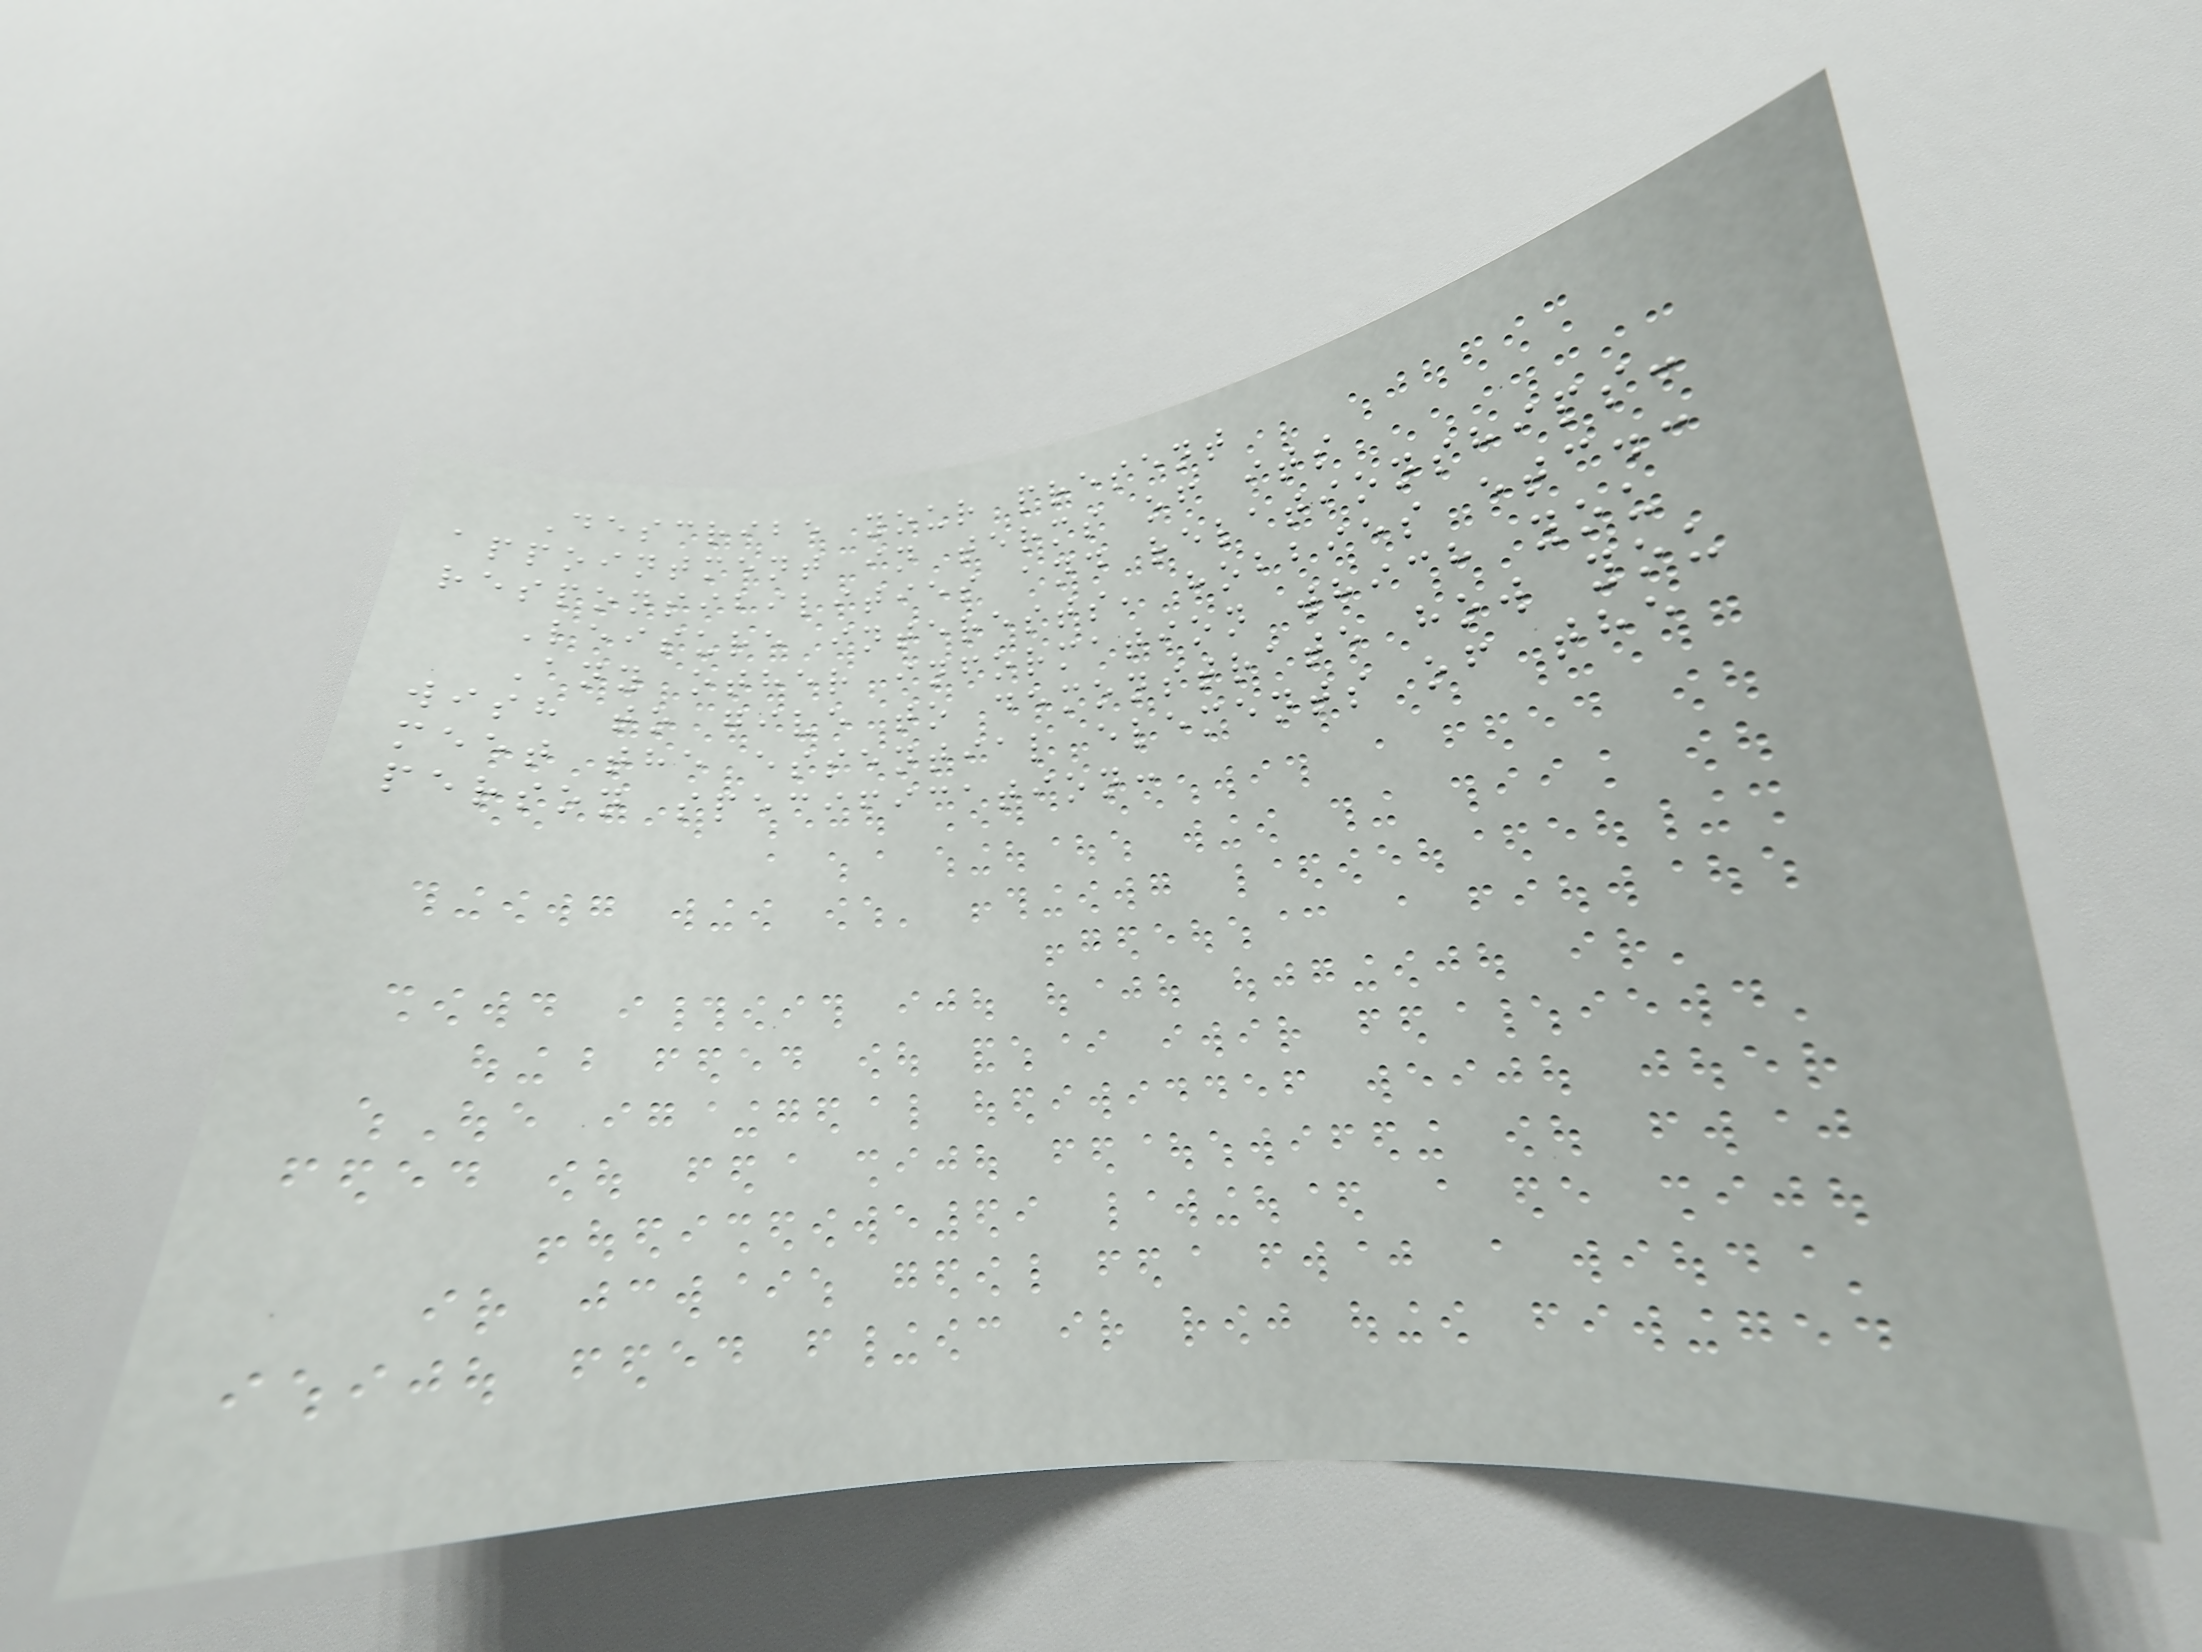Describe your present
appointment in terms of its
responsibilities and relationships:
Leisure interests, hobbies etc.:
Any other information which you
wish to give to demonstrate how you
meet the essential elements of the
person specification:
